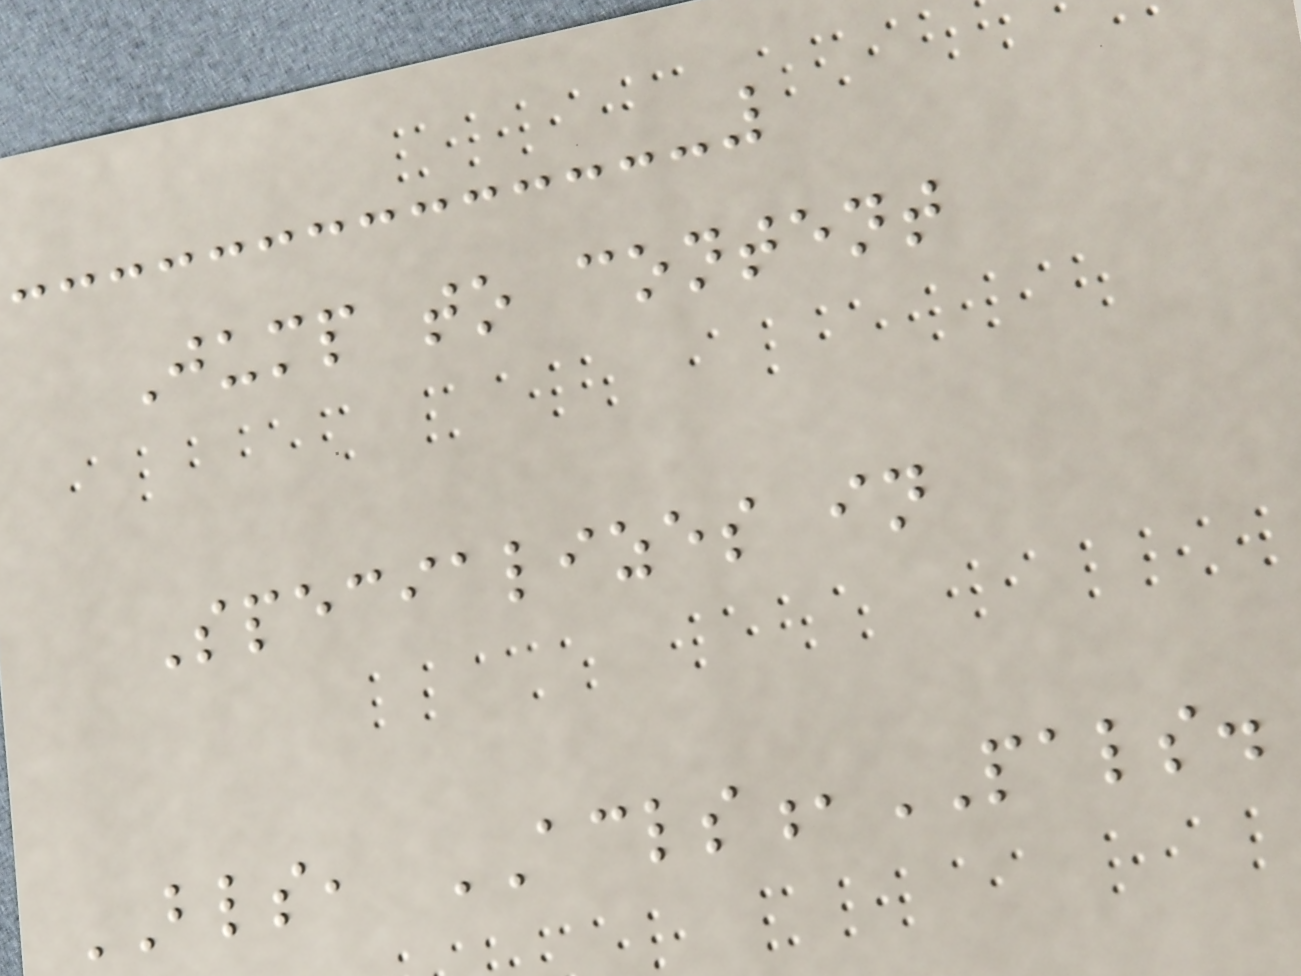Jump to content
Specializes in
BLS, ACLS,PALS.
